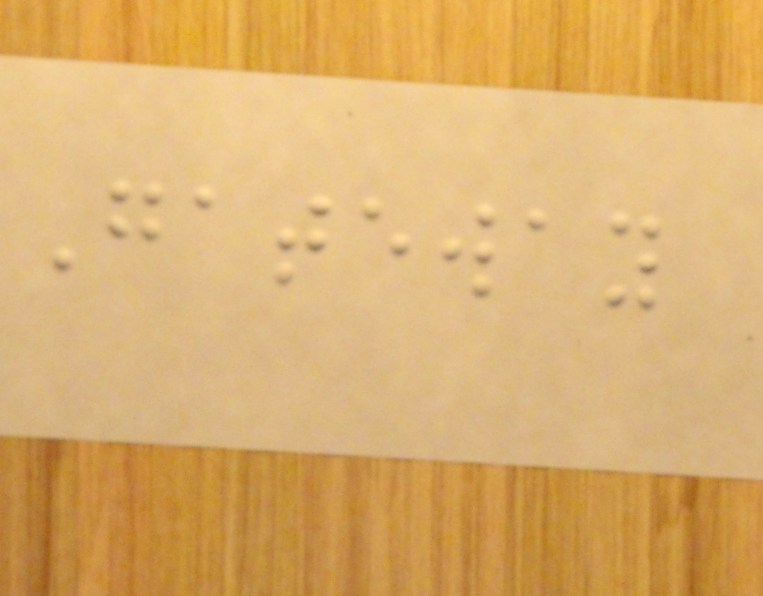Gateway
